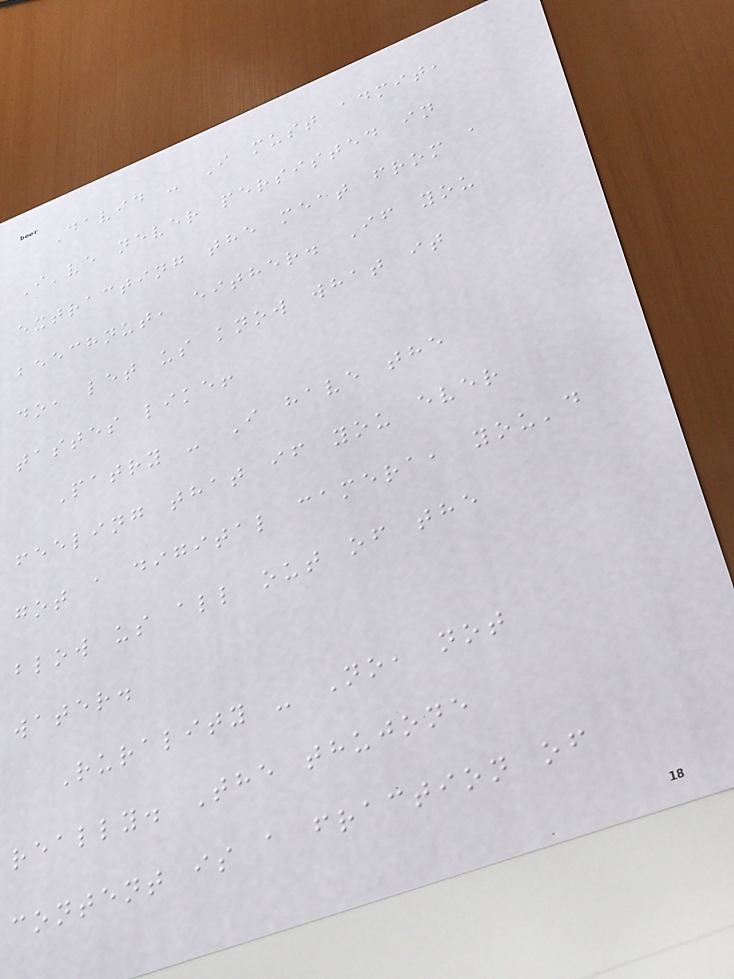David - I must admit,
I've never persisted in
extracting the meat from a
beechnut, either. If you
do, let us know what it
tastes like!
Patry - I have the
feeling that if you ever
got a digital camera, you'd
blow us all out of the
water.
Rurality - No, not
really. The thujone
content is a fraction of
